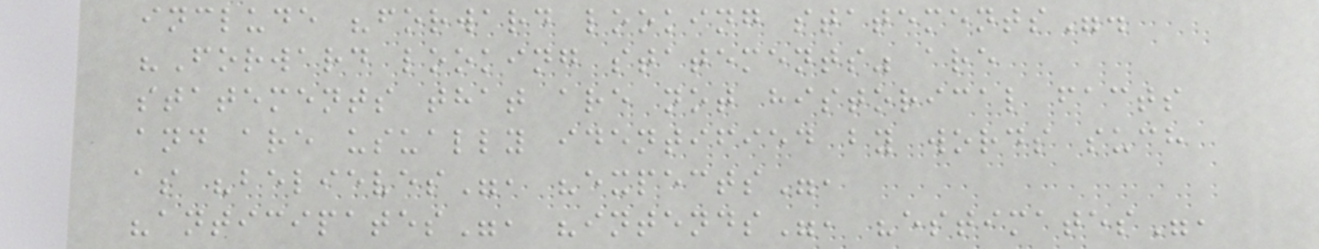include "forward looking statements".
"Forward looking statements" are
statements that are not historical facts
and are usually identified by words such
as "believes", "expects",
"anticipates", "intends", "estimates",
